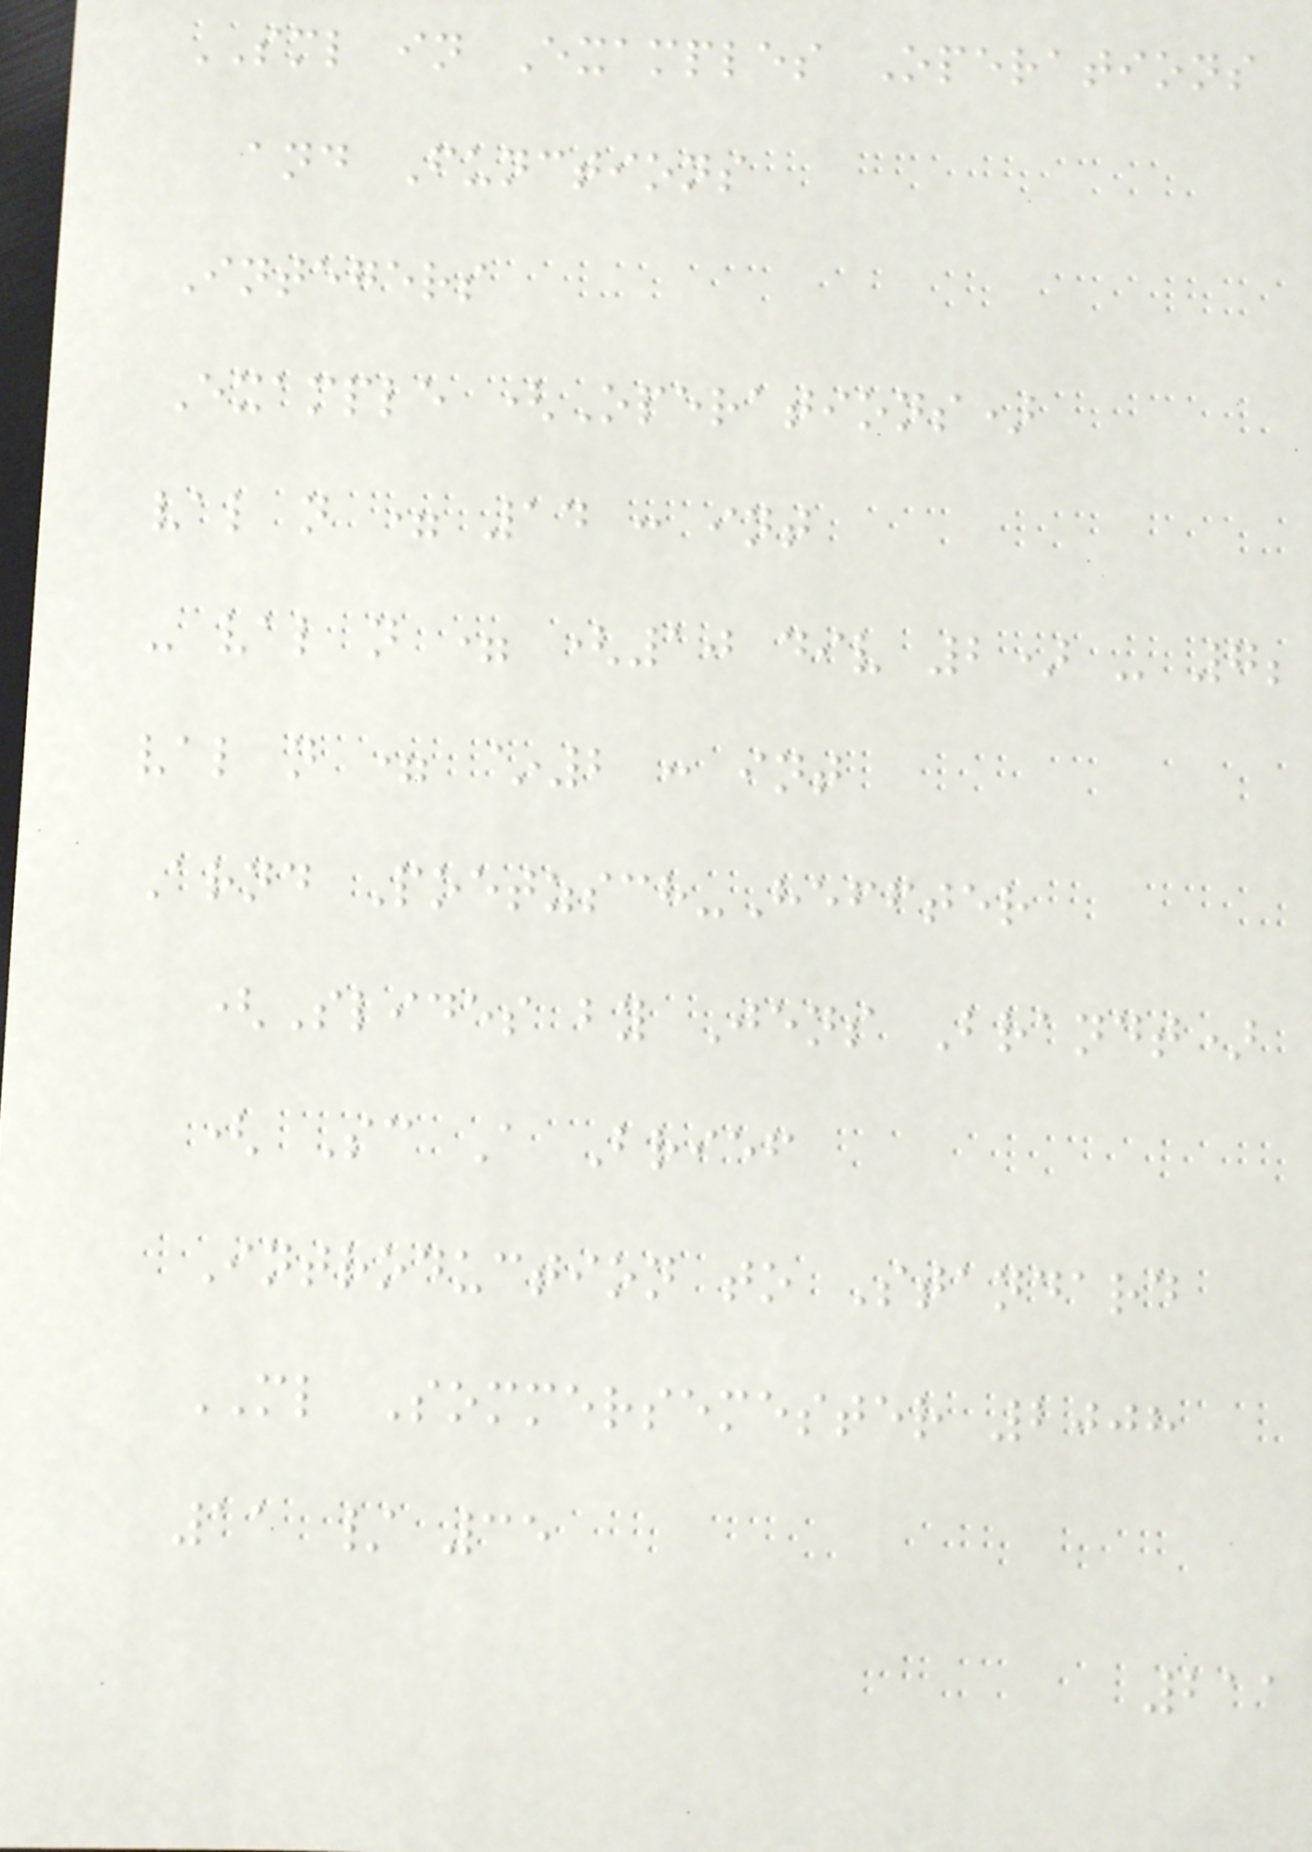SML in Examples Operations
and Functions
Integers
Example (Operations)
val n = 14 : int
- val n = (10 div 2) - 7;
val n = ~2 : int
Arnd Poetzsch-Heffter
(Slides by Jens Brandt)
( Sc A Brief
Introduction to Standard
ML Sommersemester 2008
11 / 35
211
